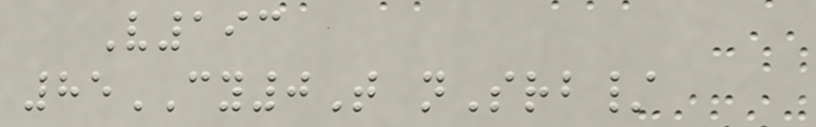V193
85CY0T nSrb/
